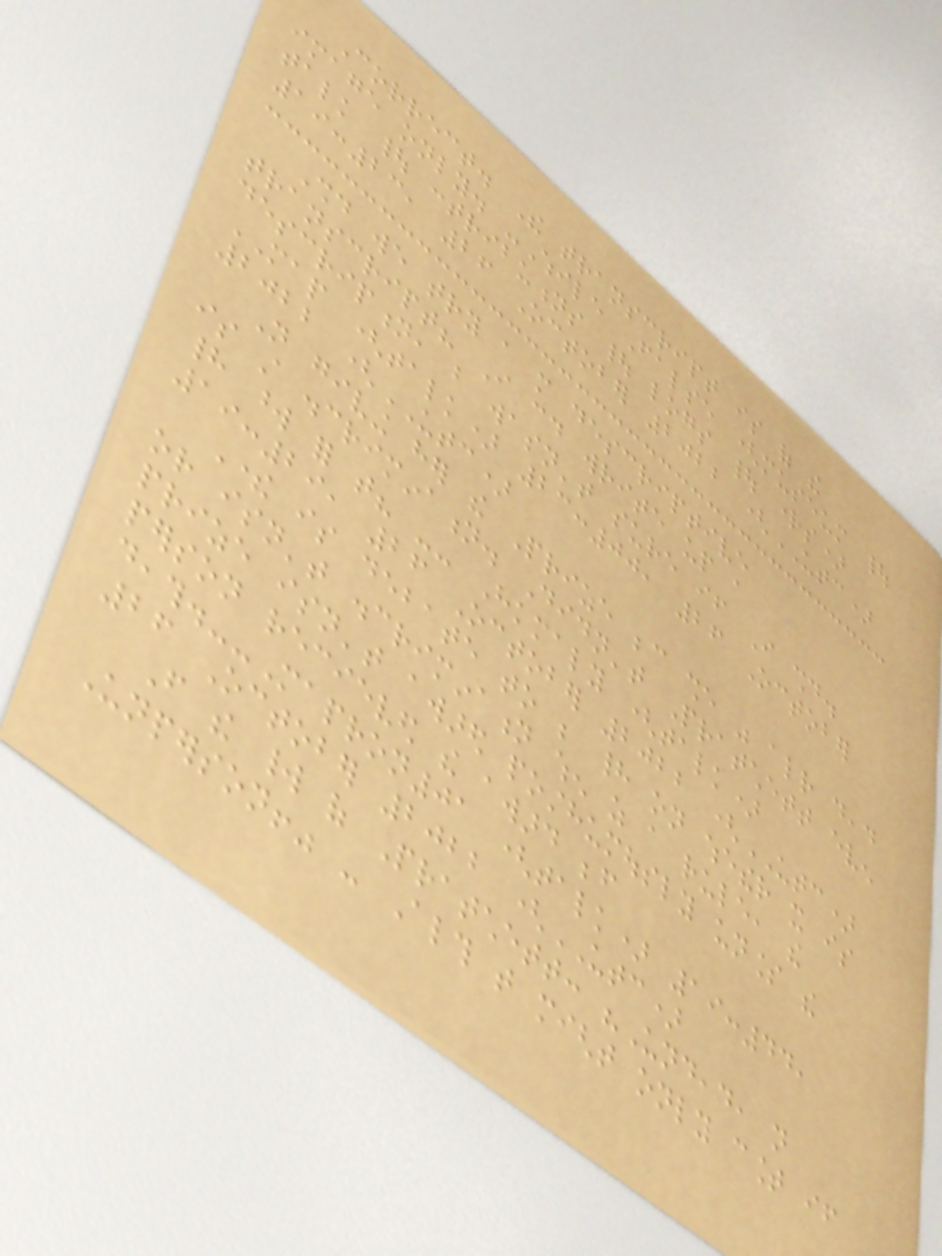Correct. The transcript is of the
image only. -While False (museum |
talk | contributions | logs | rights)
19:23, 26 October 2022 (UTC)
Should we try a more descriptive
transcript? I could write up a
description, but wasn't sure if I should.
MAP (talk) 23:00, 26 October
2022 (UTC)
Not giving her the Prize because she was already dead
is still discrimination. Didn't Pratchett even
had word for that? -- Hkmaly (talk)
19:29, 26 October 2022 (UTC)
There is debate to be had on whether it is
or isn't discrimination when as a rule, the
prize isn't awared posthumously unless the
person recieved the award before
death.--Mapron01 (talk) 19:44,
26 October 2022 (UTC)
From the world of Pratchett: "Undead, not
Unperson!" - Although that might only count if
